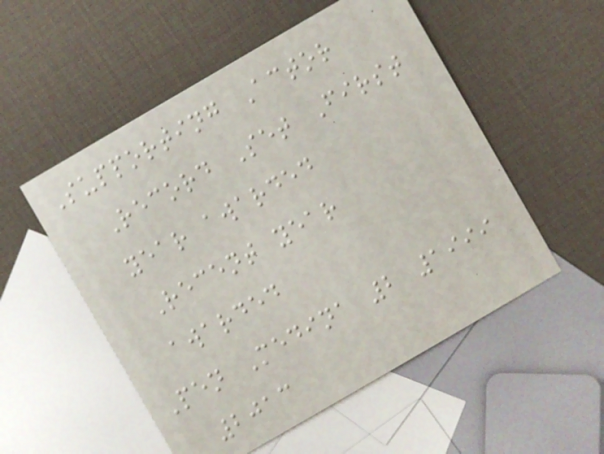Supporting Actor
Record Set First
year awarded
Recent year
awarded
Pen Medina 2 1999
2013
